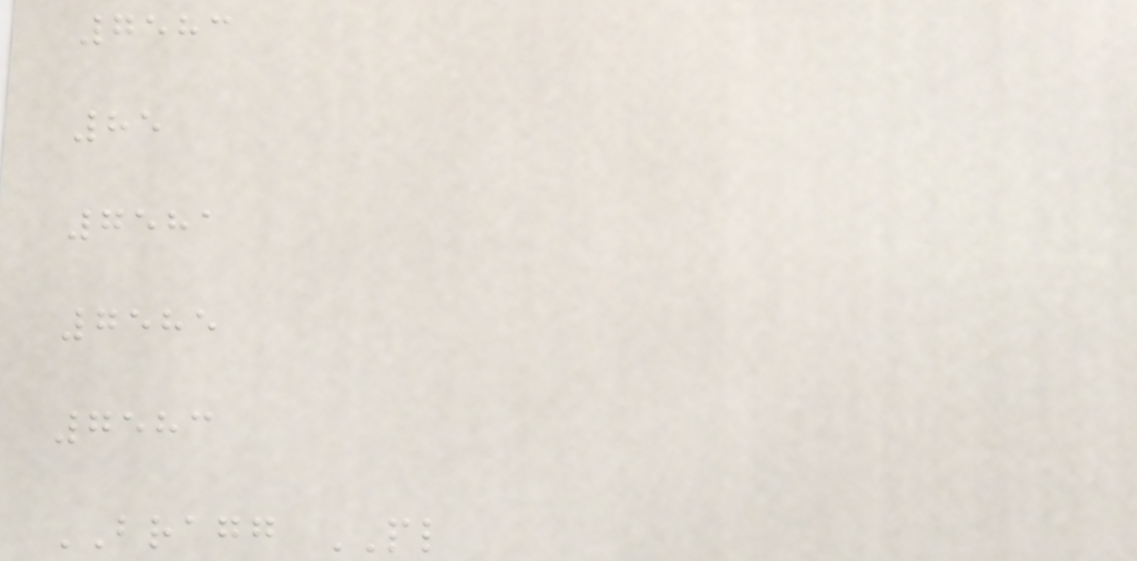7583
85
7581
7585
7583
BRAGG PL
